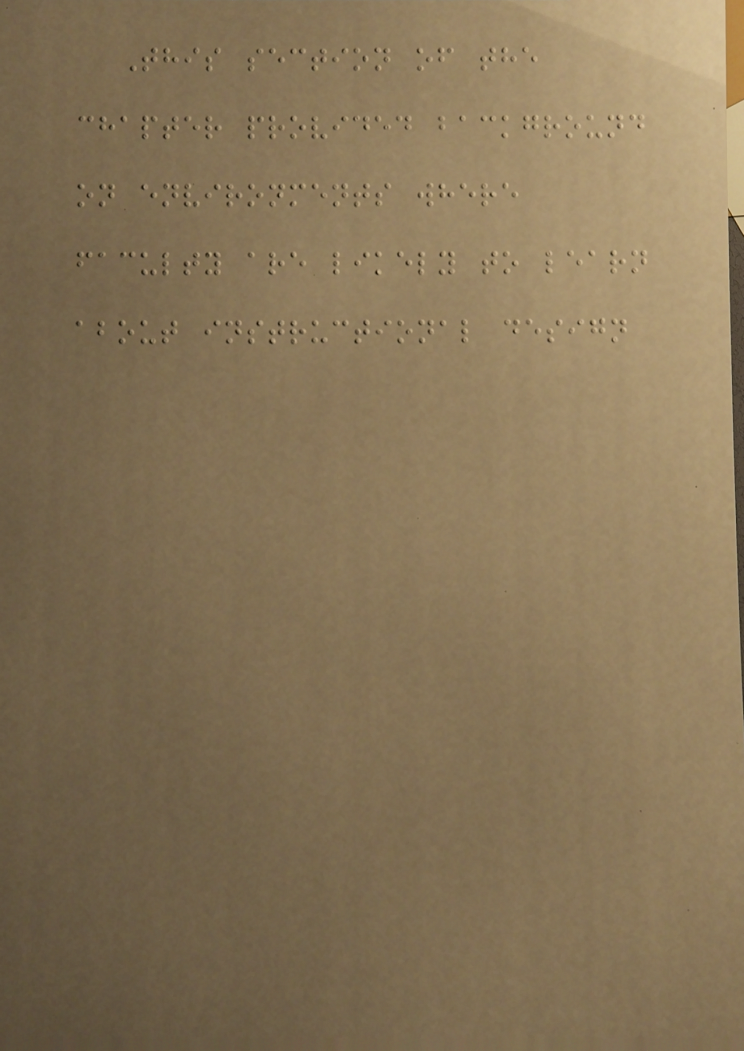This section of the
chapter provided background
on environments where
faculty are likely to learn
about instructional design
